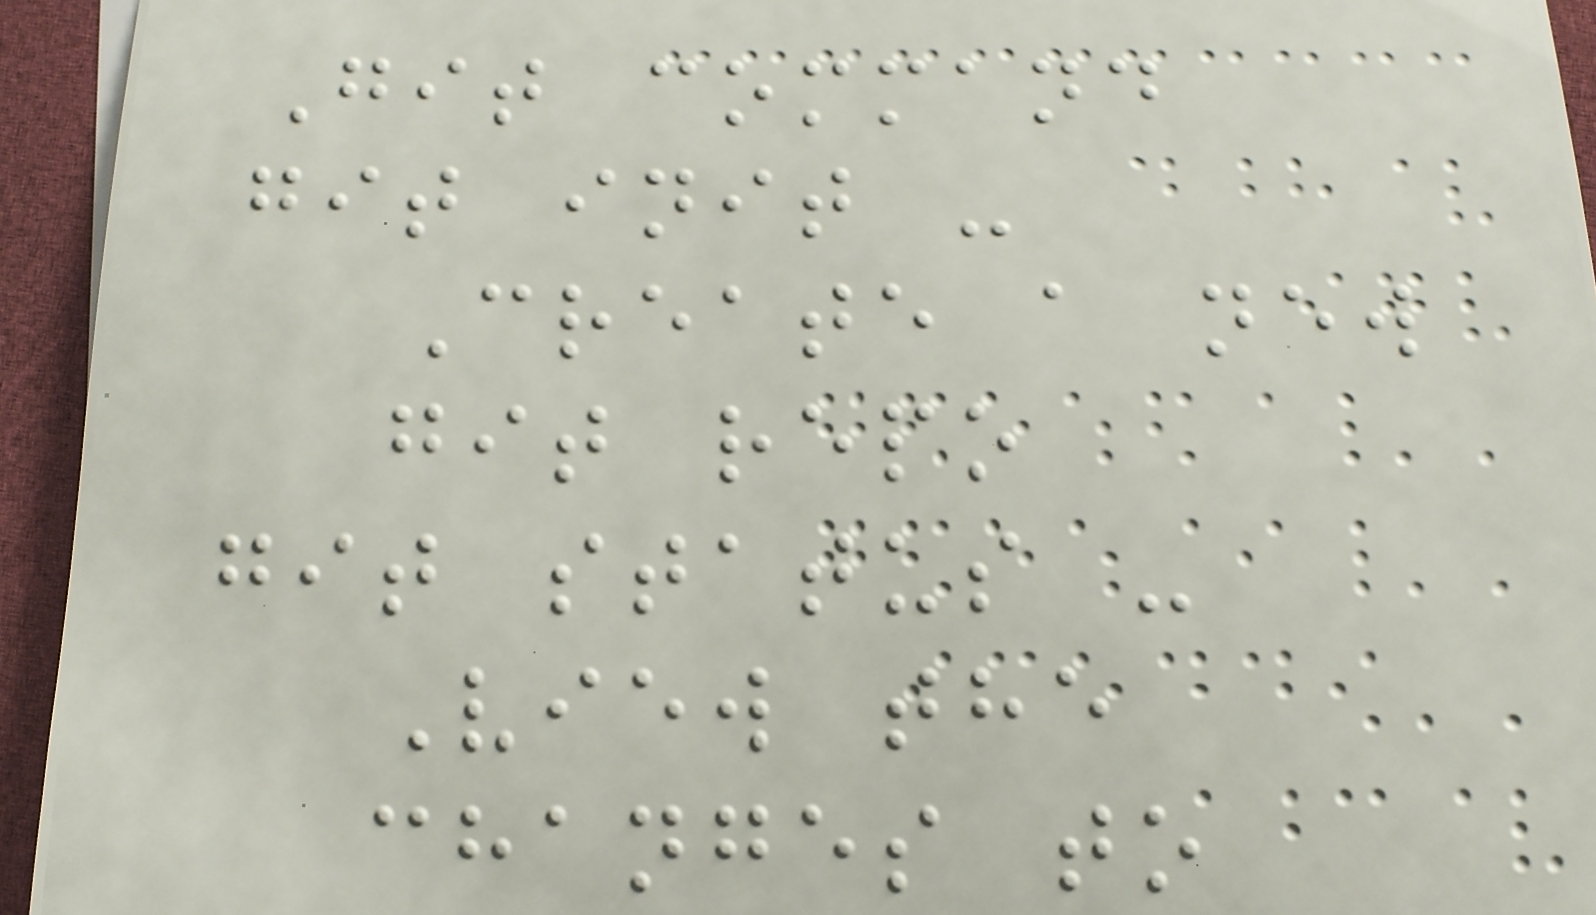Git command
git init -
Create a new
git repo
git status -
View the
changes to
